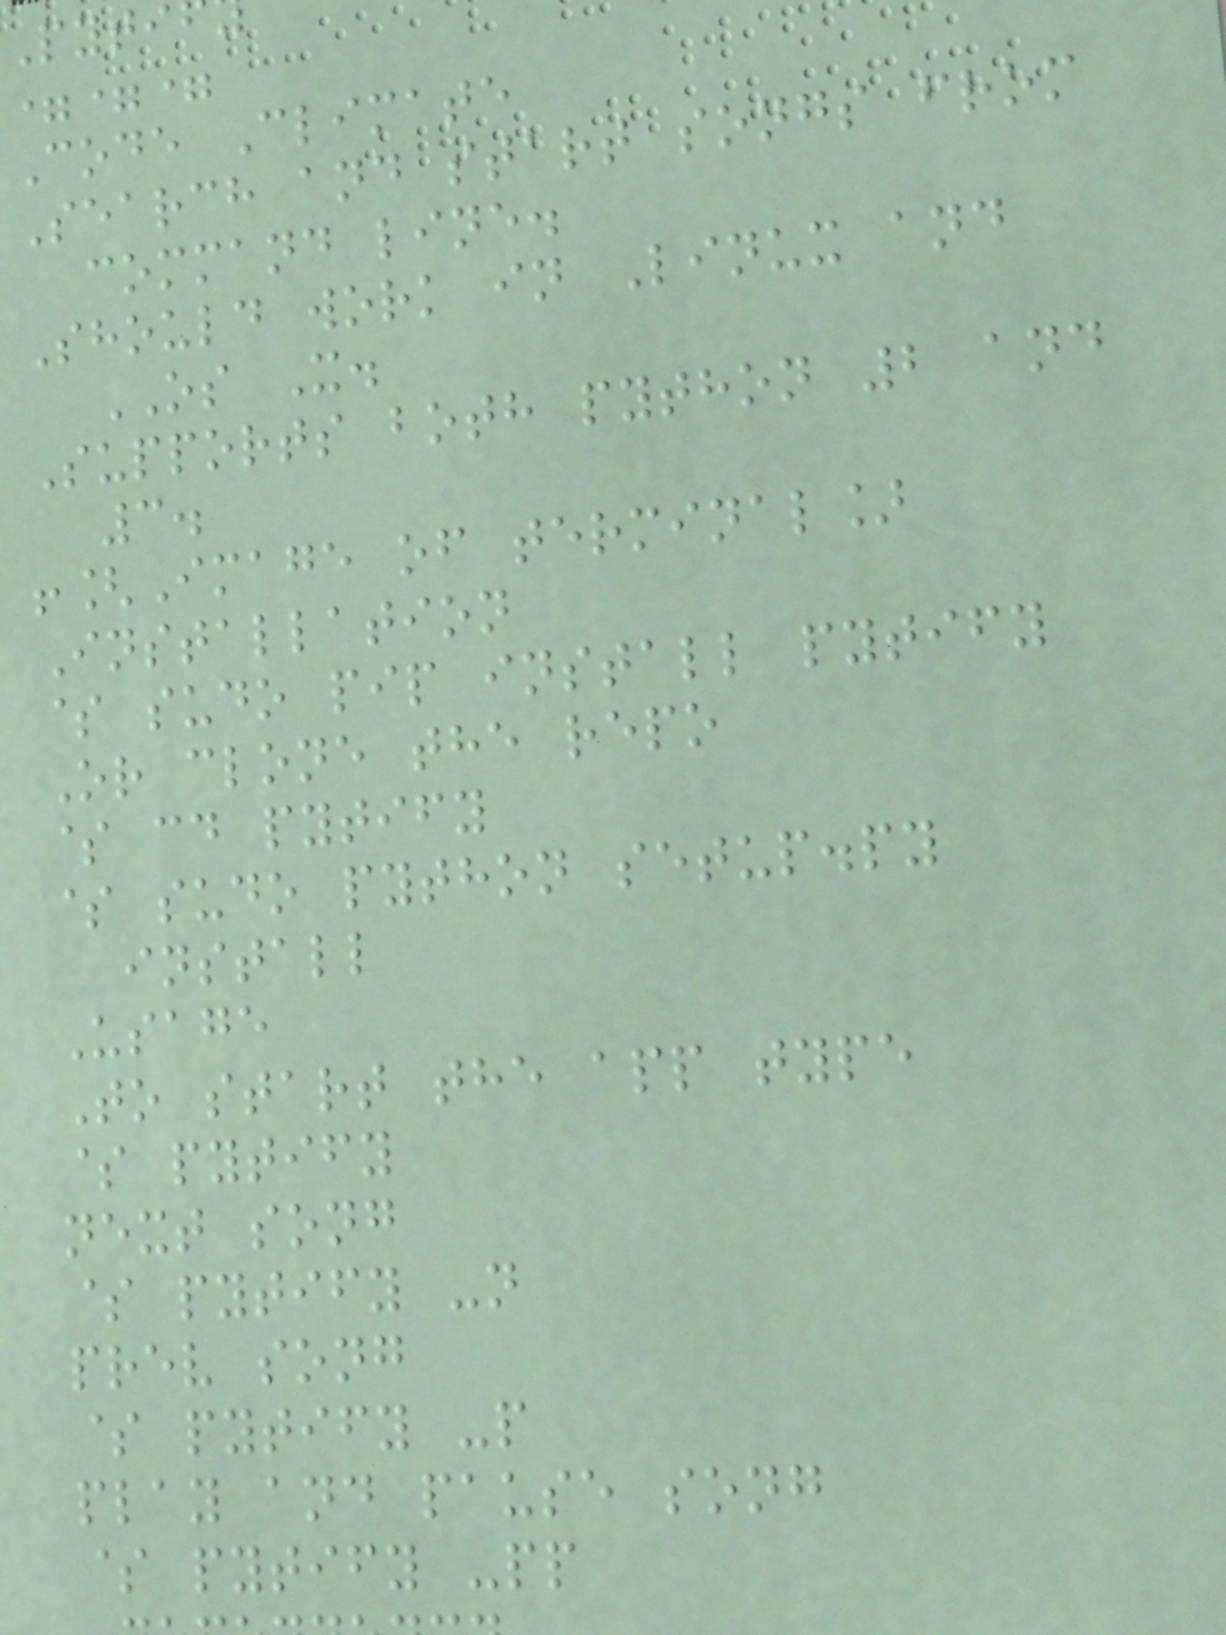Pyti
===
Code Climate
Search and start songs from
command line.
Should work in Linux and
OS X.
Supports both python 2 and
3.
![Image of terminal]
Installation
$ sudo pip install pytify
Or clone the repo
$ cd pytify
$ sudo python setup.py
install
Usage
To start the app type
$ pytify
next song
$ pytify -n
prev song
$ pytify -p
play and pause song
$ pytify -pp
